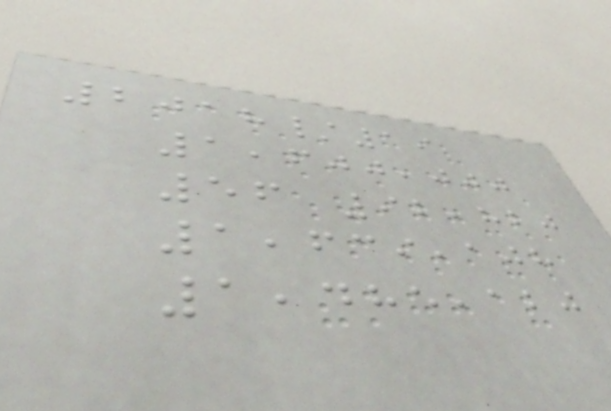2018/19
1,600,000
56 92,820
1,639,108
1,485,120
